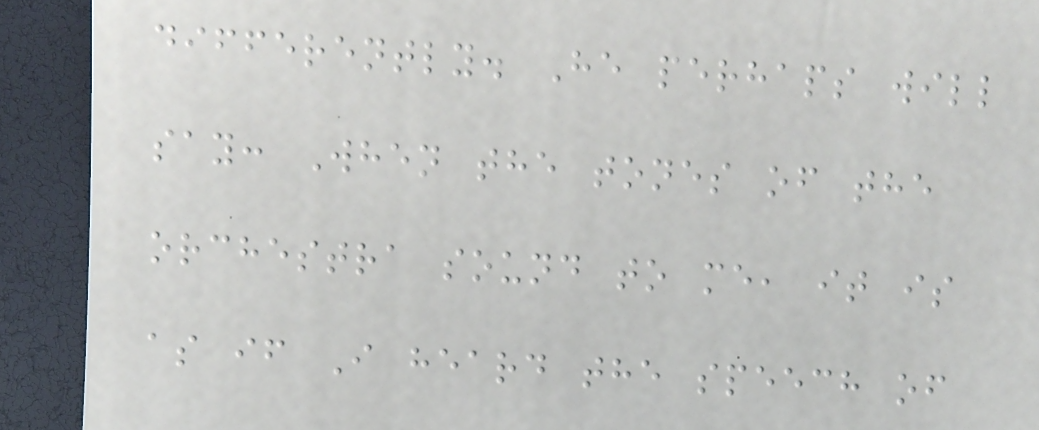differently. He perhaps will
say: When the tones of the
orchestra sound to me, it is
as if I heard the speech of
